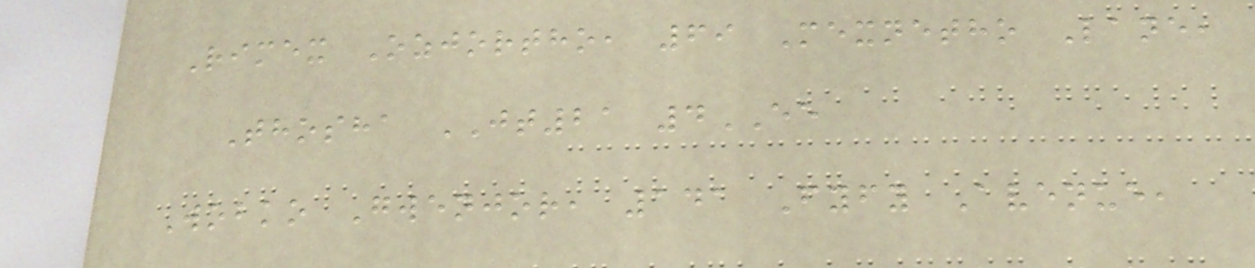Rimex Ozjortho, 69 Mexnetho Lane,
Thosha JT21 4EE
Wobko Gwenjor, 141 Fyfy Avenue,
